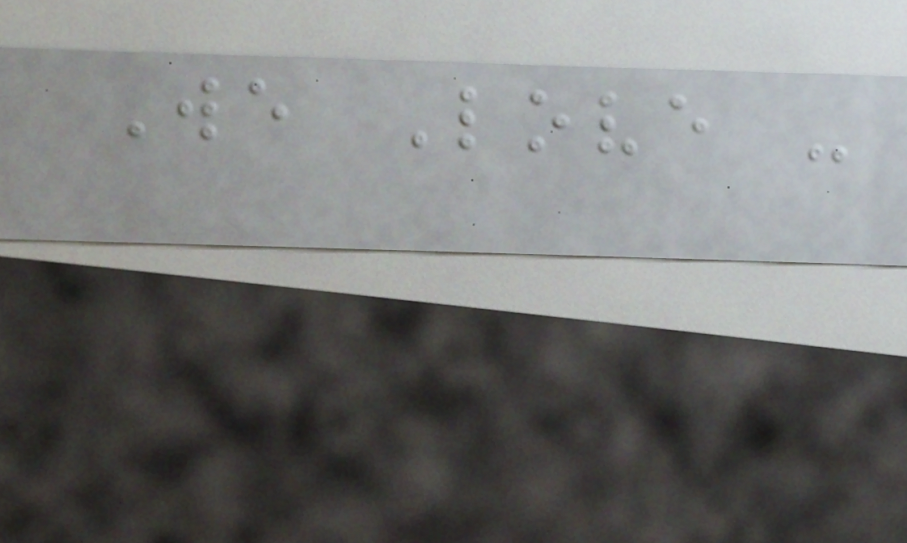We Love -
